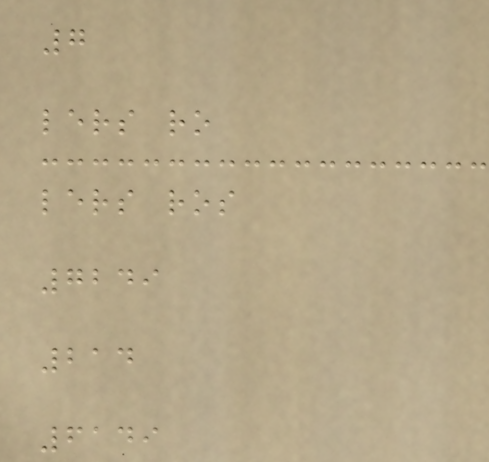7
lers ro
lers ros
7249
214
6149
